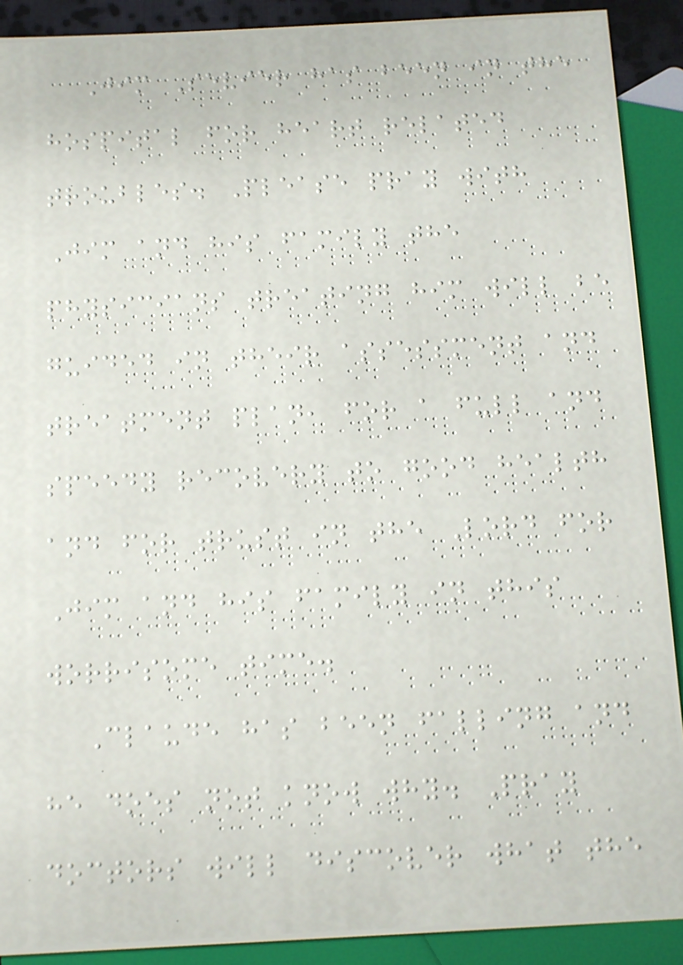Jim Sevier has been in the
hospital for heart related
troubles. Please pray with
Jim and his family the
physicians treating him will be
guided in their assessment and
treatment plan, for a full and
speedy recovery to good health
and for trust in the Lord for
Jim and his family in this
worrisome time.
Claude has been falling and
he does not know why. Pray
doctors will discover what the
